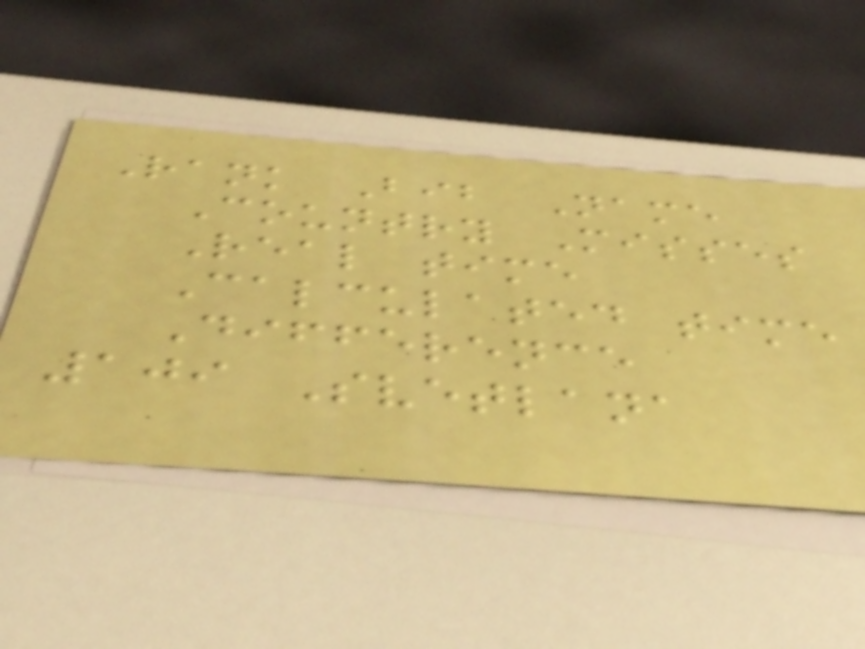Rank Bib Name
Country Misses
Real time
Calculated time
Difference
109 Svetlana
